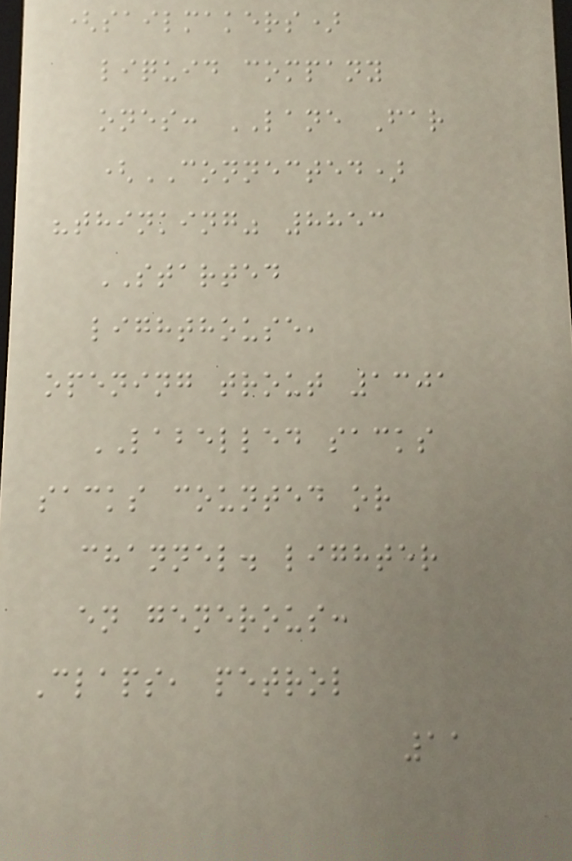(sailmakers)
liquid company
ones: LANE Far
(CONNECTED)
"thinking" 8853
STARTED
lighthouse,
opening trout 1301
LABELLED sacks
sacks counted or
channel. lighter
en generous:
Claps, petrol
11
